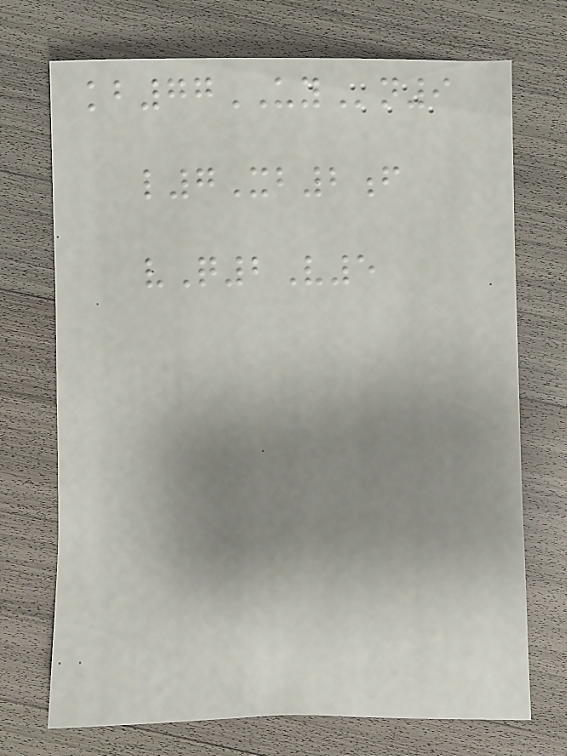kb77UYn9
l7Xb2f
vQ2V5
